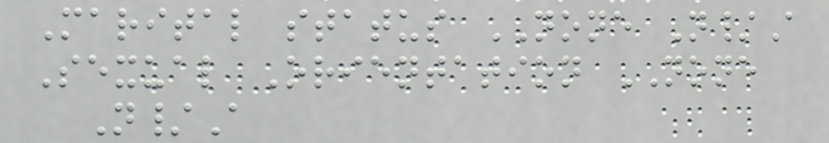Marital status NONE N/A
Sexual Orientation NONE
N/A
